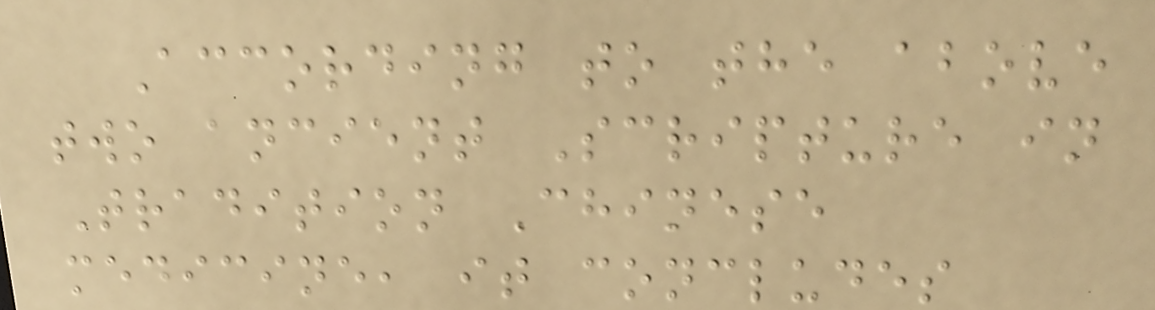According to the above
two ancient Scripture in
Tradition Chinese
medicine, it concludes
